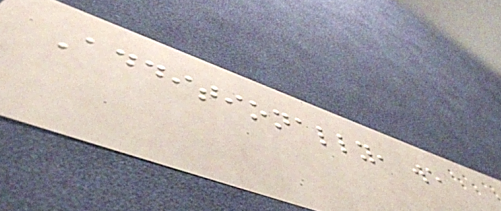Additionally, we
